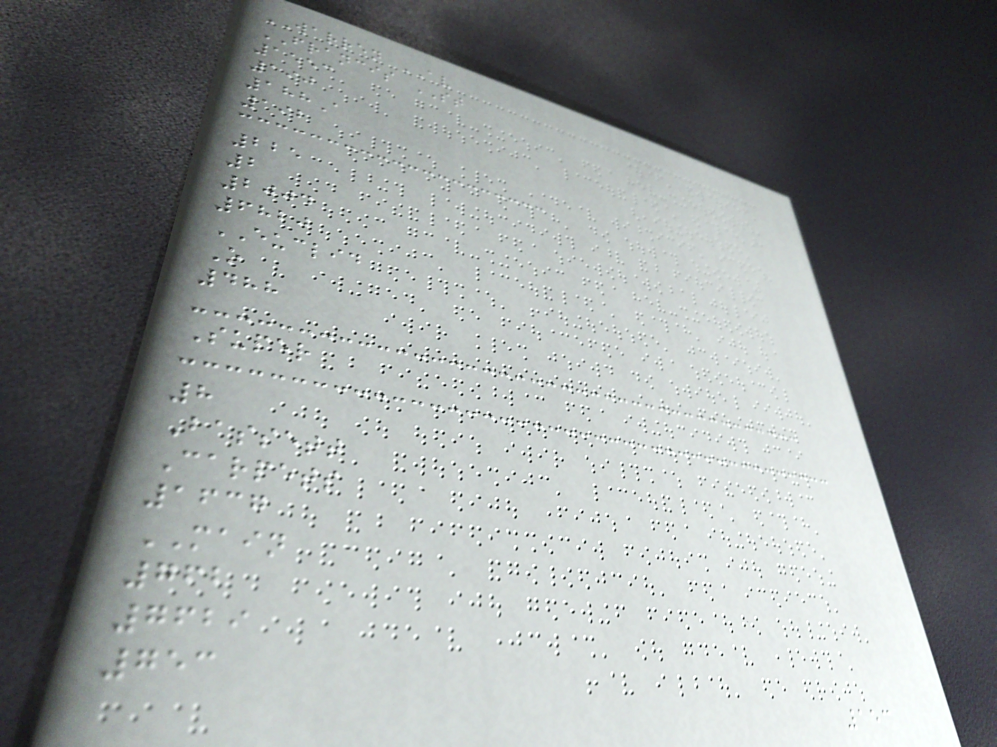WARREN AV
FRANCIS ST
1553
190
188A
192
225
2
2004
6820
EUCLID
O
488
Super
8
Bassett
Carpets
1637
MAIN
762
7629
753
153
